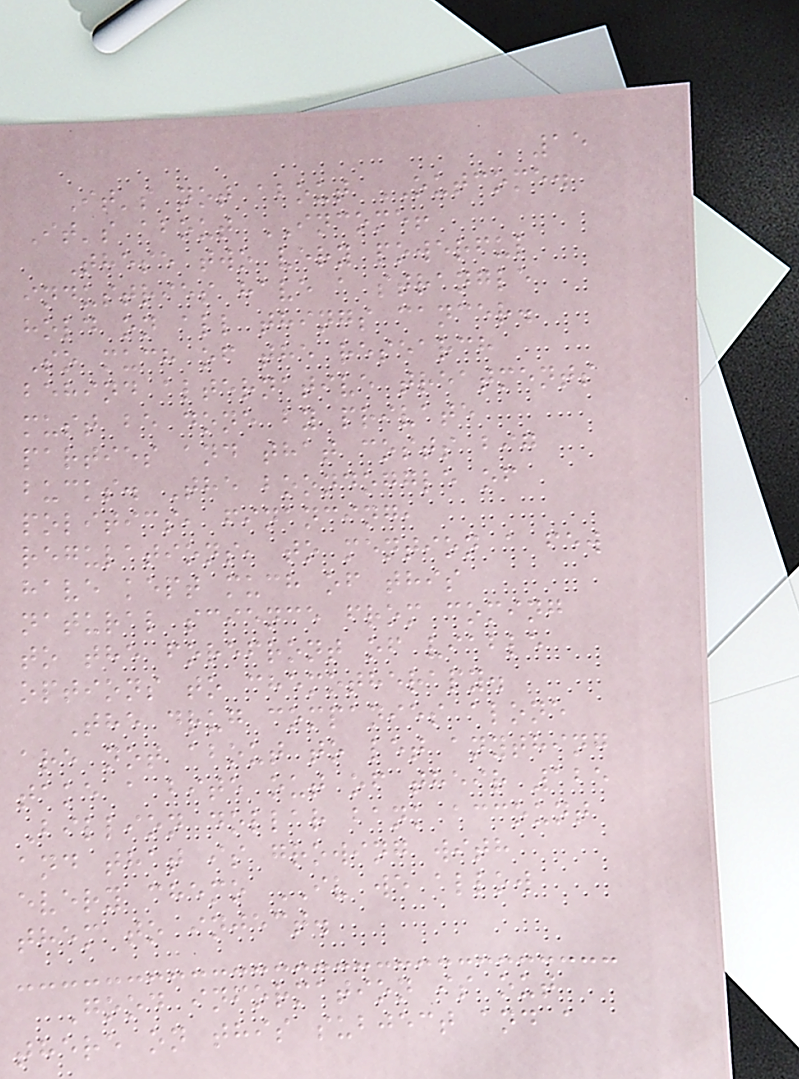15
It's not about OUTCOME.
It's about INCOME!
These two very powerful
industries have a strangle
hold on all things cancer.
So much of the research
behind alternative treatments
must be done by private
parties and that costs big
bucks. The boondoggle of
politics, financing,
regulations, to mention a few
have kept much of this
natural science from coming
to the forefront of viable
options to chemotherapy.
The drug companies alone
are not about to let anything
take a bite out of their 125
Billion dollar bank account
and that is growing with
every chemo IV we allow
them to inject.
Good information is out
there on this subject and a
